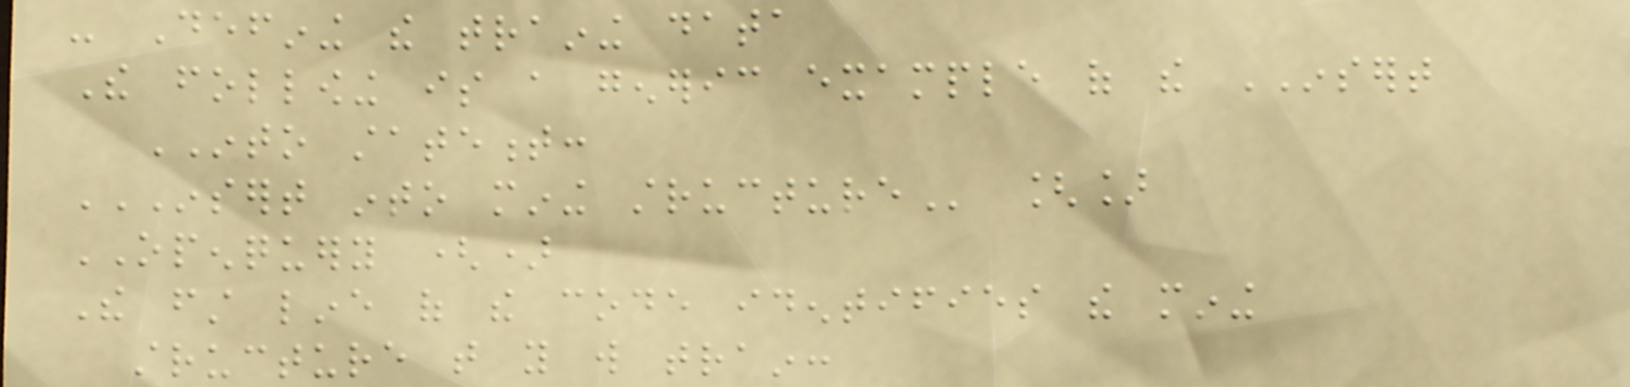- Defining the training data
The following is a generic example of the INSERT
INTO statement:
INSERT INTO MINING STRUCTURE []
OPENQUERY ()
The first line of the code identifies the mining
structure that you will train:
